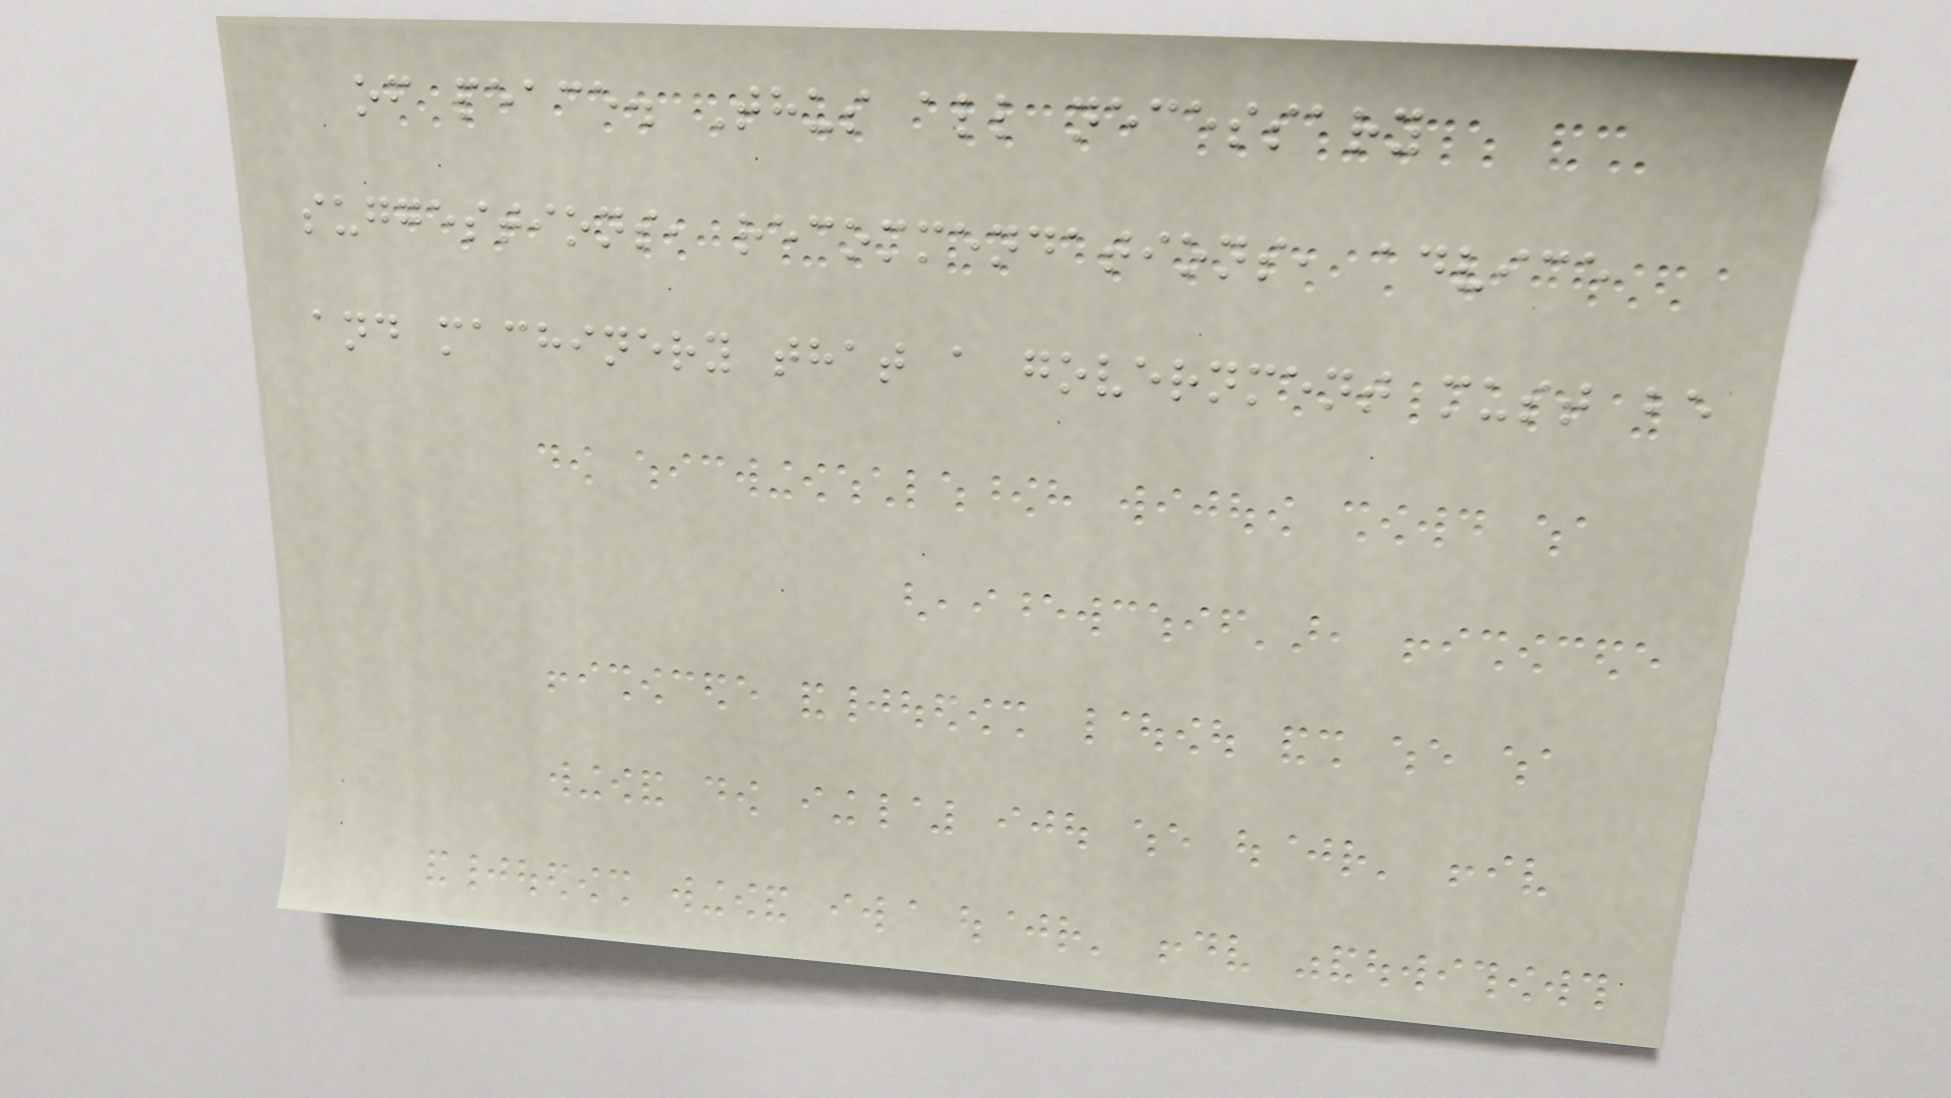of peace. Thus all necessary
suggestions, recommendations, advice
and machinery that a government must be
